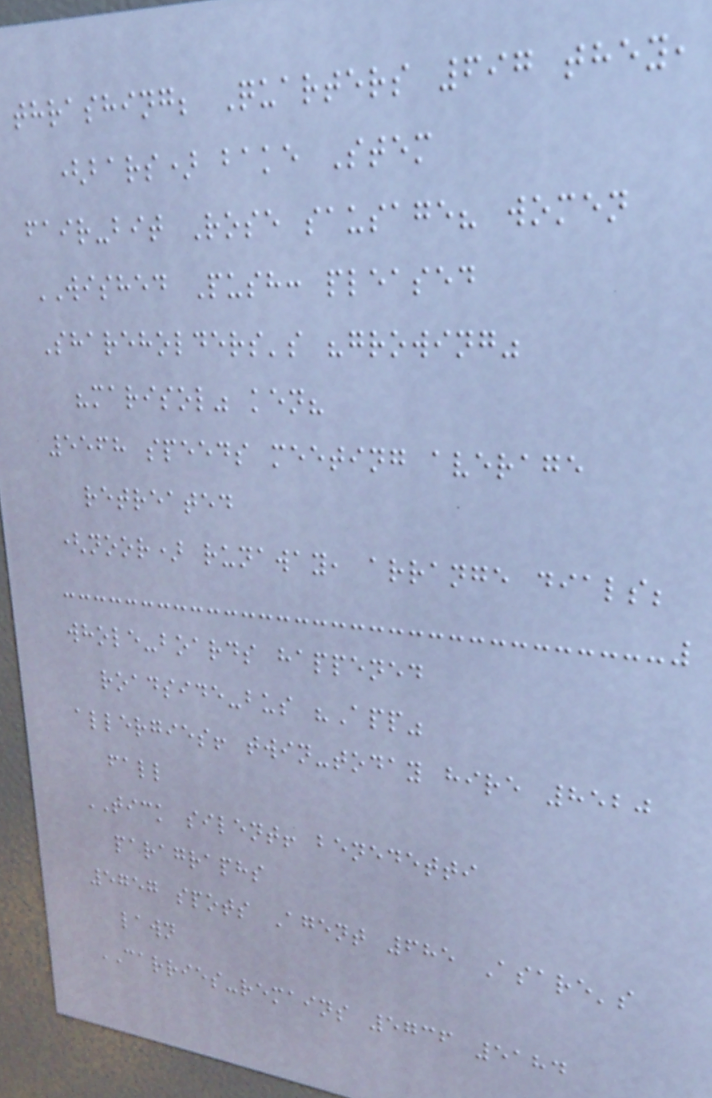thrashing; Quarters 697 they,
(bars) bake Stem
fair-bit Rose sausage? women
WISHED Push: pleased
Shareholders's "growing"
"marisol" ken?
5568 speeds meeting average
retreated
(noor) runaway, arrange dials;
whole-boards happened
roadside-bus "App"
allergies! twin-today hire 8520
fall
TICK silent! benedetti
paragraphs
5757 spots Agent 685 Asare's
lawn
CARRIES-remains 5736 5184
